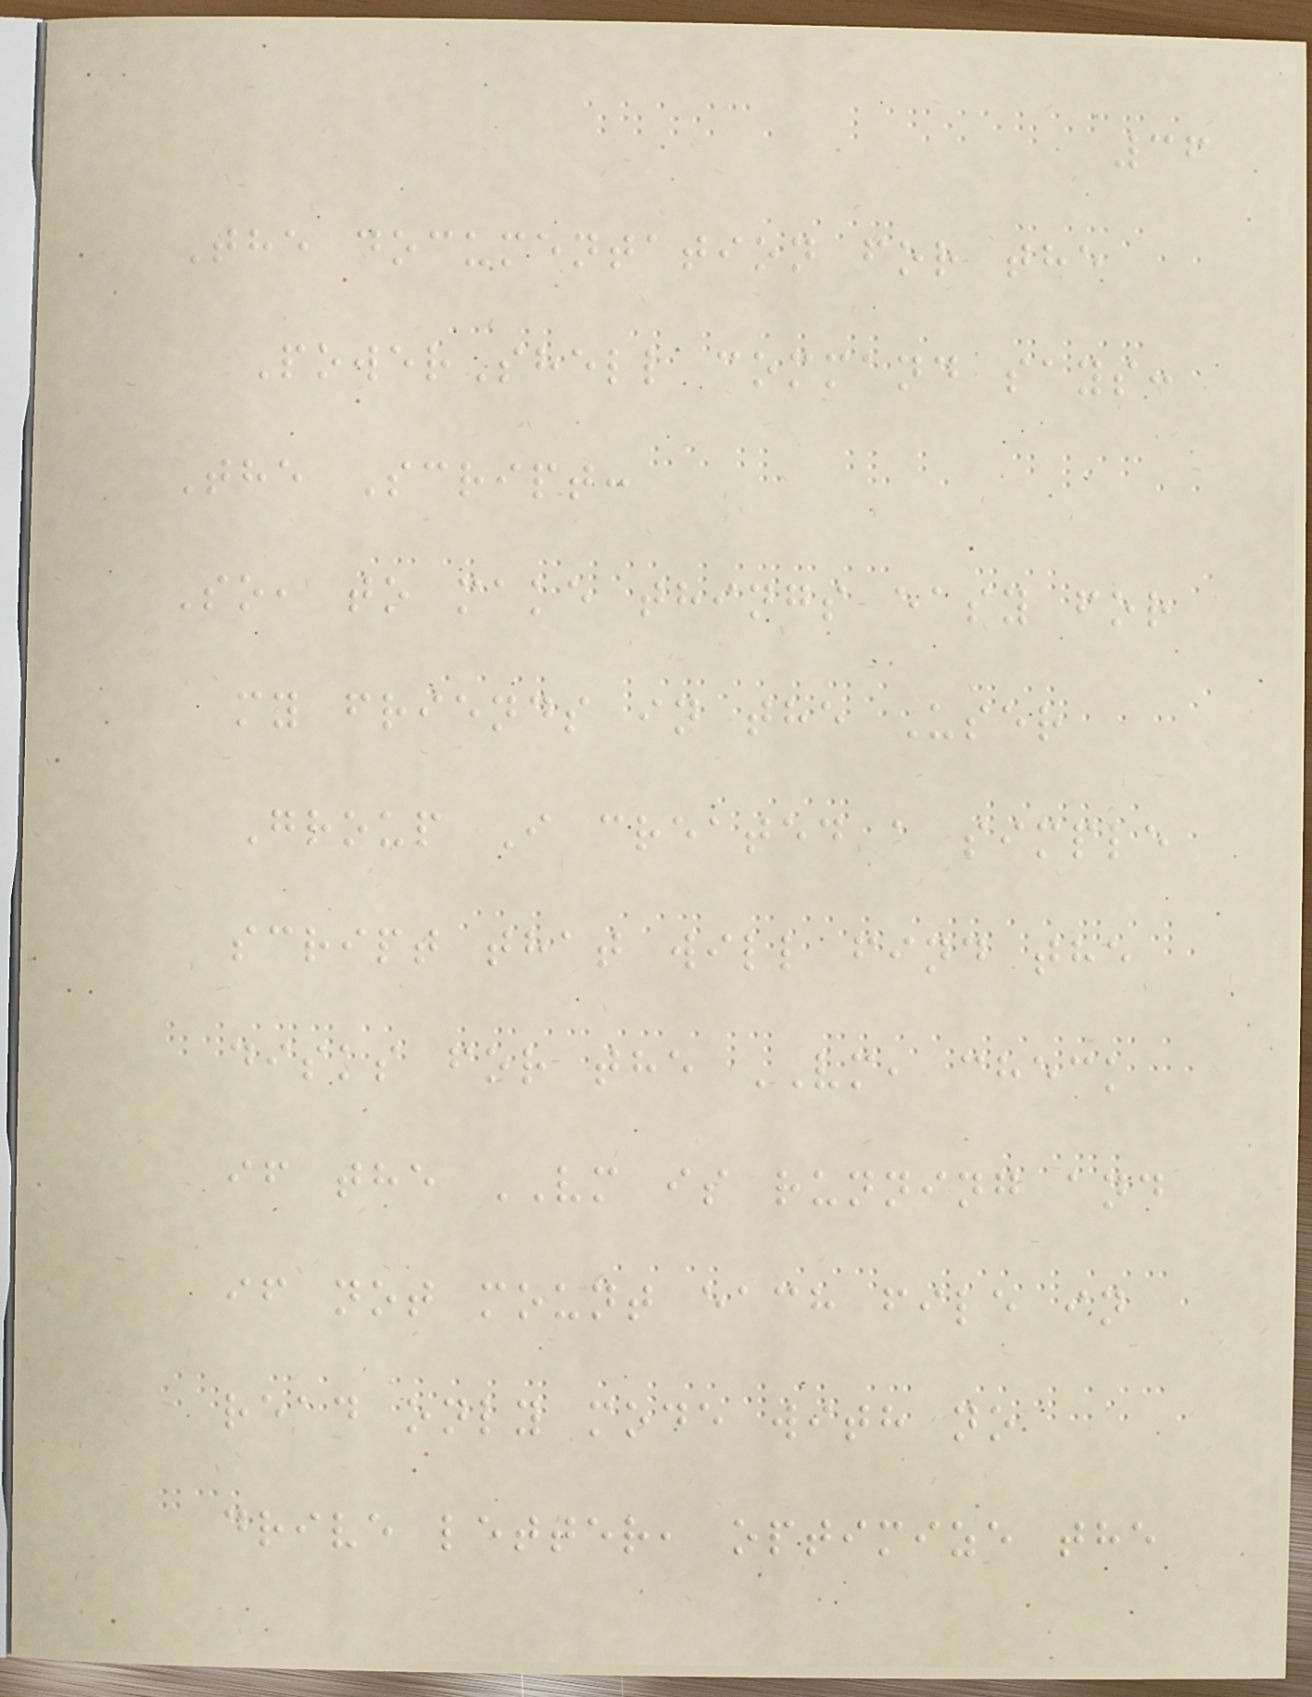36
The documentation for the
PowerShell command says:
The Script:
So, to make things easy for
my friends in the User
Group I created a simple
script that will find the
disks for the VM, check
if the VM is running and
if not mount each file in
read only mode with no
drive letter, optimize the
